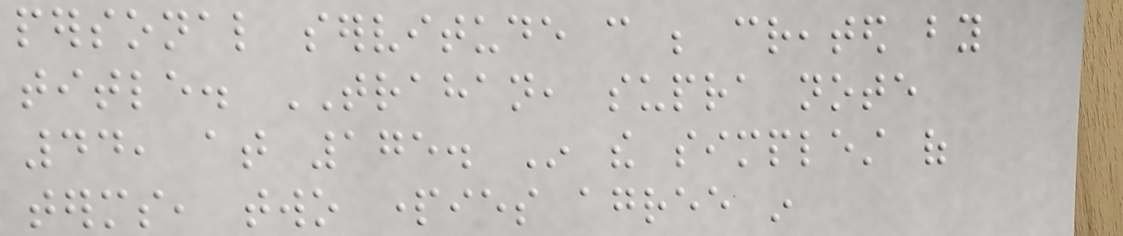personal servitude can be created by
title. TRAHAN, supra note
44, at 175. In the simplest of
terms, two parties agree in
